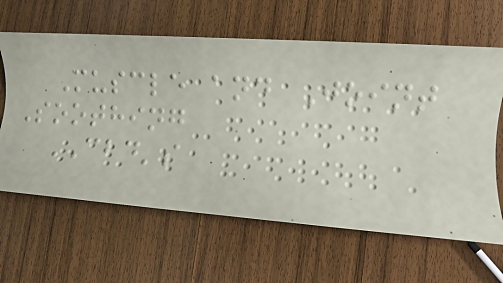Muscle and Joint
Soothing
CBD's
